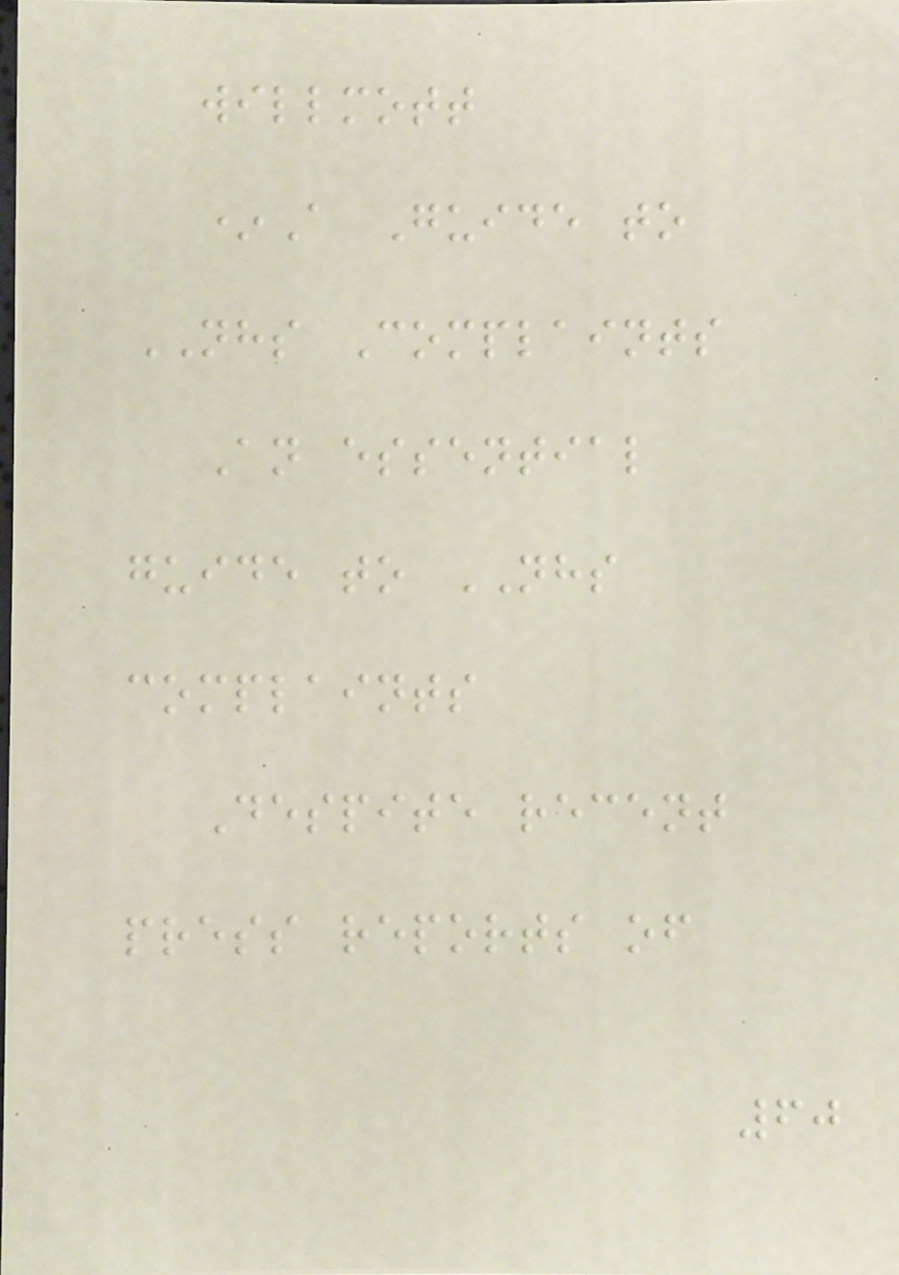willmott
*A Guide to
NHS Complaints
An essential
guide to NHS
complaints
Despite recent
press reports of
60
